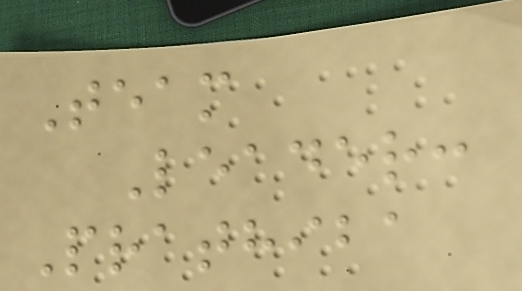Team
Leader:
Prathiba
